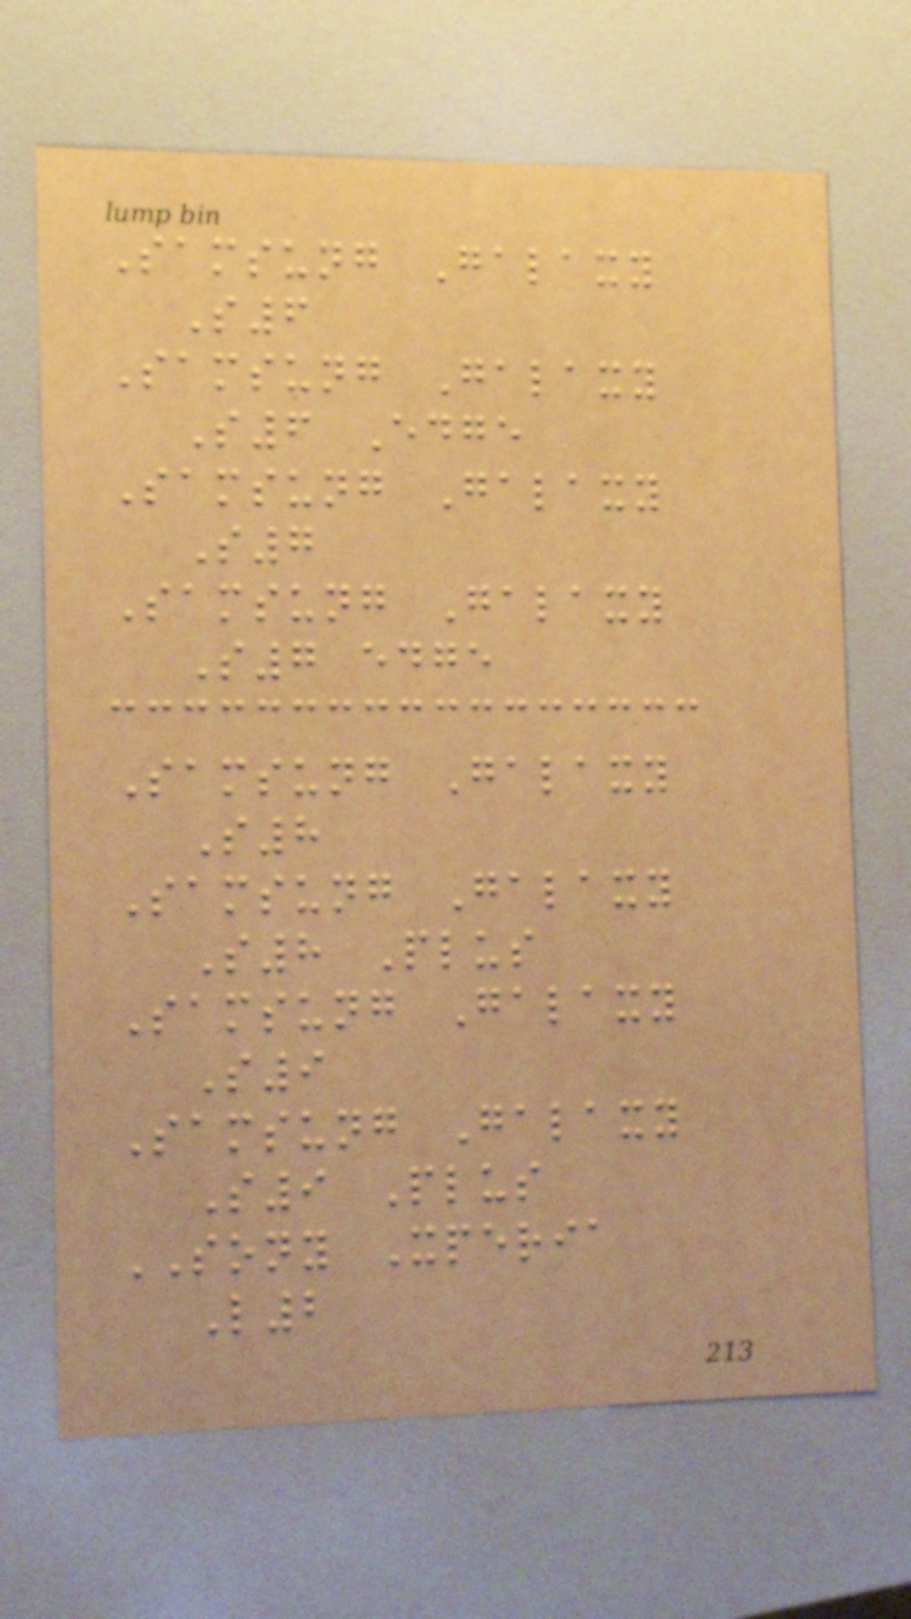Samsung Galaxy
S6
Samsung Galaxy
S6 Edge
Samsung Galaxy
S7
Samsung Galaxy
S7 edge
Samsung Galaxy
S8
Samsung Galaxy
S8 Plus
Samsung Galaxy
S9
Samsung Galaxy
S9 Plus
SONY Xperia
L2
